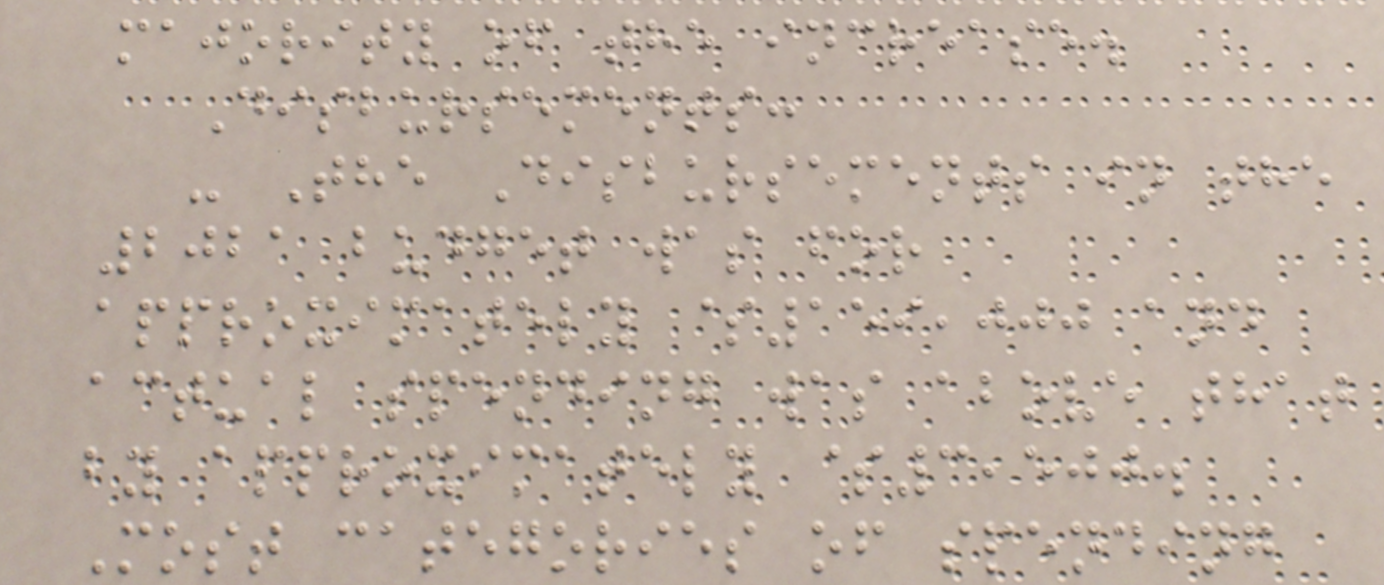majority of the increase.
Disbursements:
- The Disbursements in the
2021 budget was for
approximately $159,000 and
actual spending was above that
by approximately $3,500.
Most categories of spending
